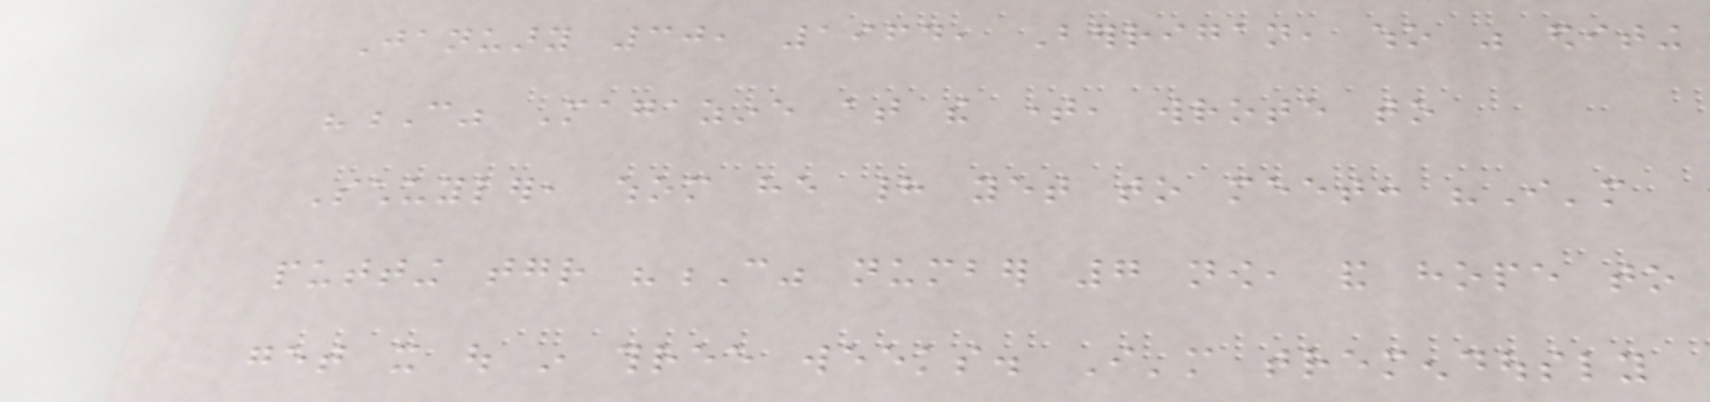January 30, 1964, Berrigan, who was editing
"C" Magazine at the time, wrote to
Schuyler, whom he had yet to meet: "I'm
putting together "C" number 7 now, and hope to
get it out in three weeks. I'm tremendously
